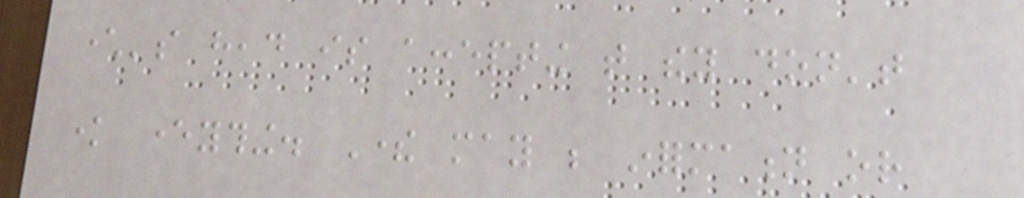character's head is accepting that they don't
know everything. There may be information or
